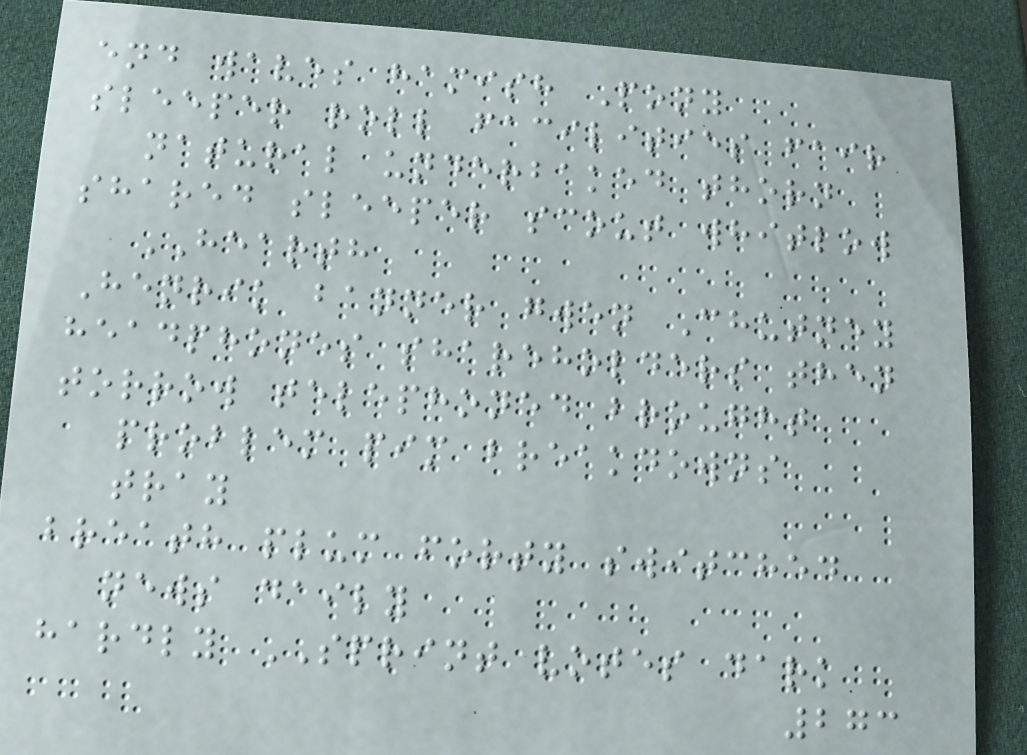end waves hamish Pony
sleeper roll facilities fair
natural underbaked thorn
shared sleeper scout whitlow
HEARTH
Henrik banner gwen Chutney
headphones shareholders then
torrow telephoned brought
problem pim breakdowns
tray
breath plum forty switched
news daily
hardly SPRINT votes dark
273
